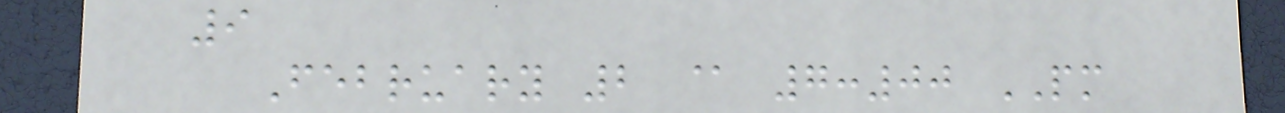9
February 2 @ 7:00 PM
